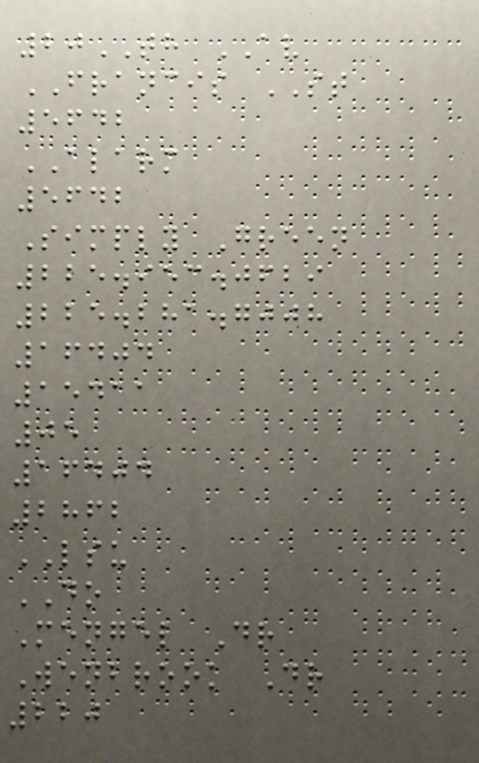20TH AV
FRANCIS ST
5642
ALARM
5642
Simply Green
225.953.0629
225.281.7008
16404
15411
05
16404
2862
LSU
DO
Mengel Dr
Wenbrook Dr
220
